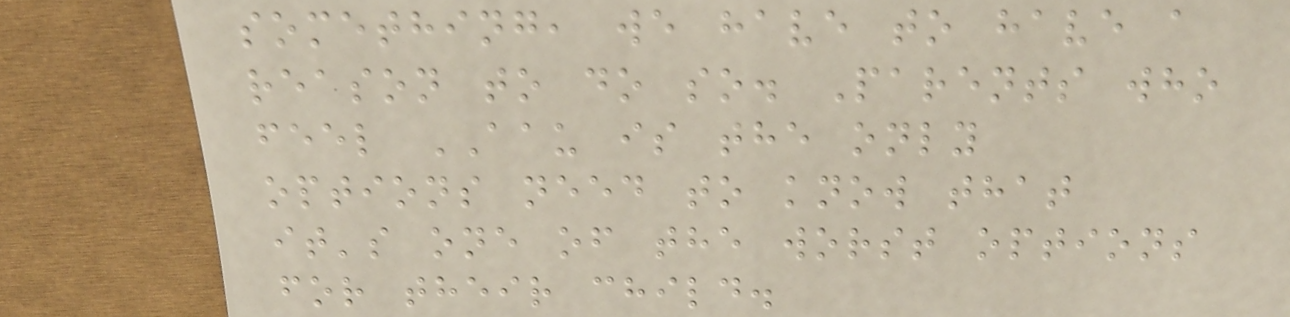something, we have to have a
reason to do so. Parents who
feel AAU is the only
options need to know that
it's one of the worst options
for their child.
